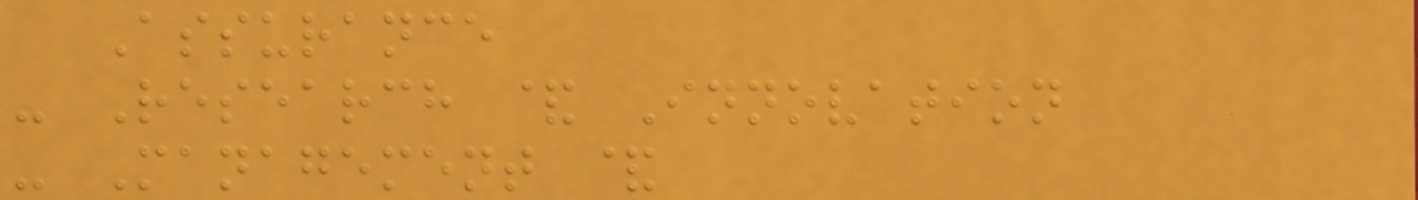Assurance
- Research & Innovation
- Management &
